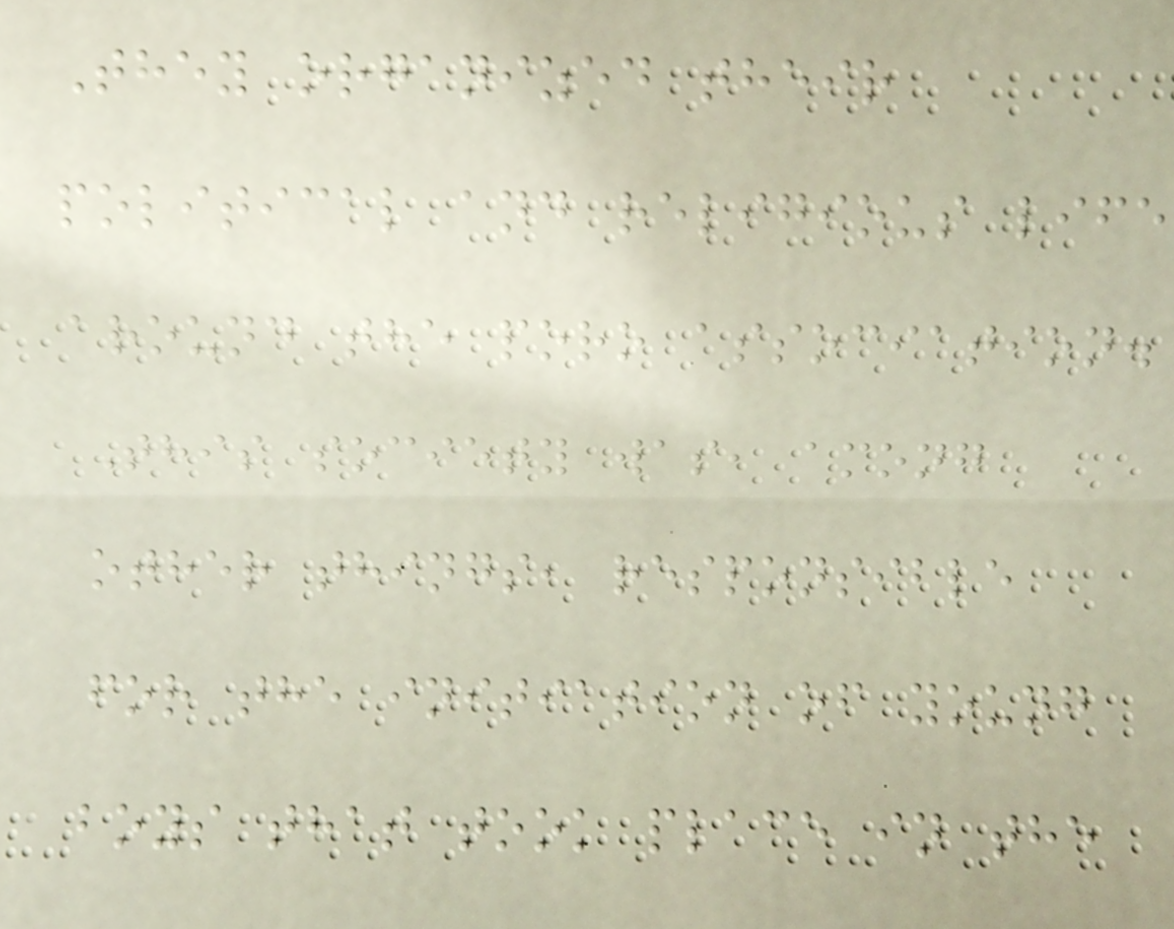They organized their
political and religious life
around the poro association.
This society was, among
other things, responsible
for the initiation of young
boys that took place in the
